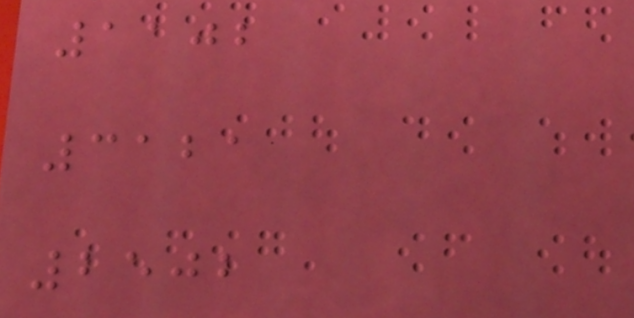1102
3121
2502
